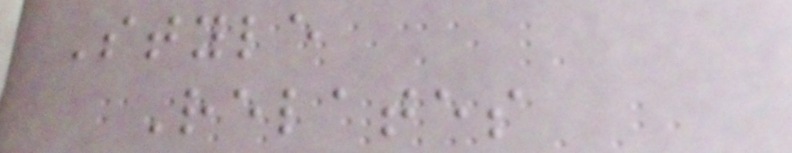Style
Relates
